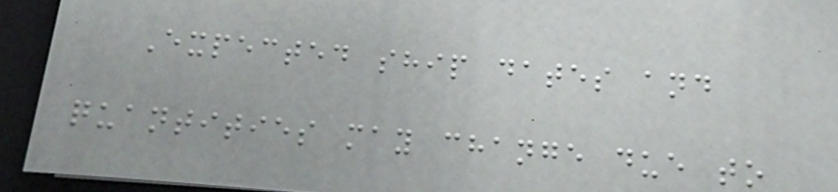Expected ship dates and
quantities may change due to
